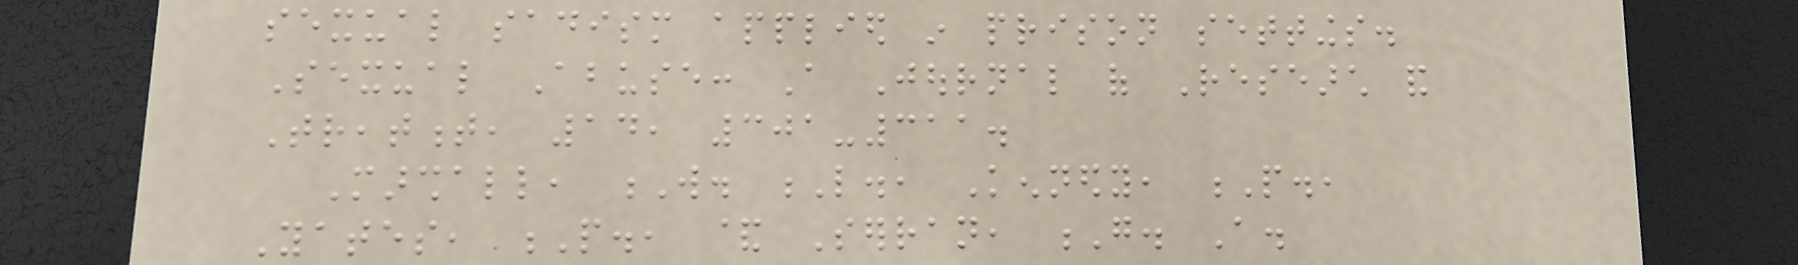sexual sadism applied in prison settings.
Sexual Abuse: A Journal of Research and
Treatment, 14, 301-311.
Marshall, W. L., Kennedy, P.,
Yates, P., & Serran, G. A.
